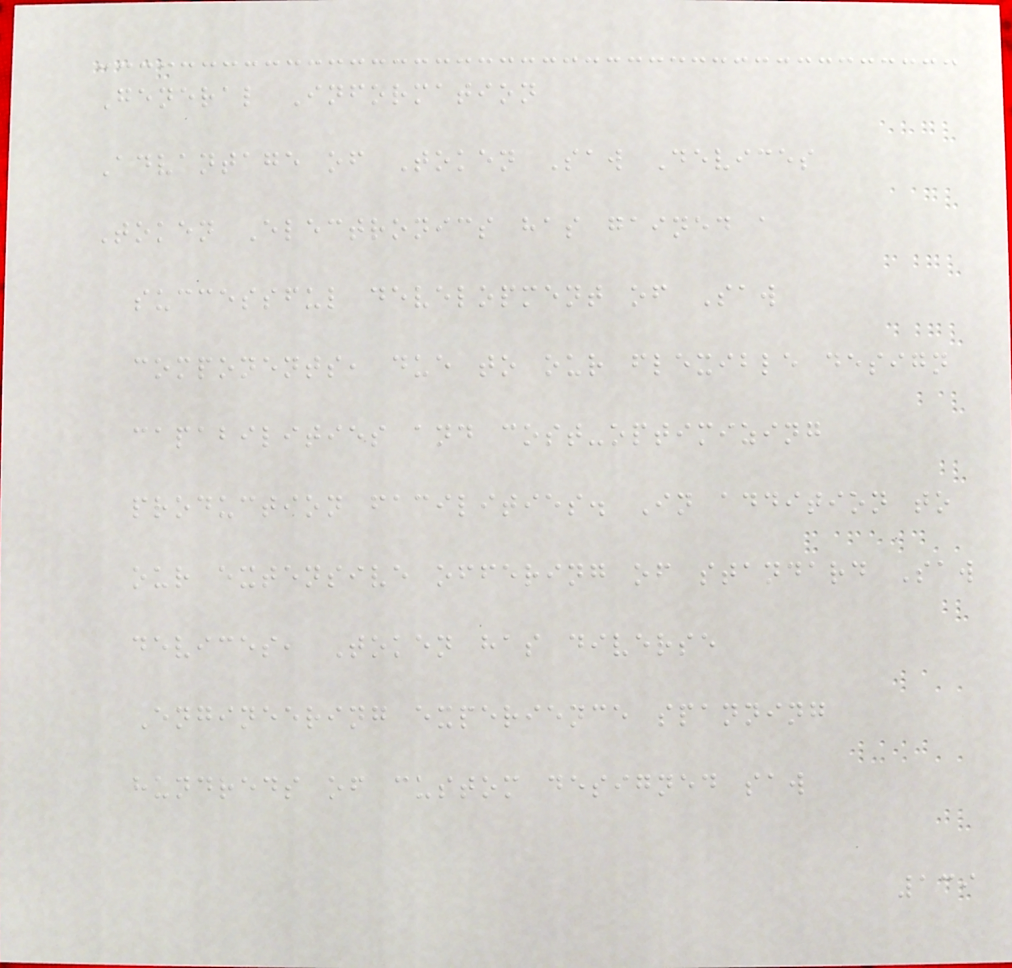General Information
Advantage of Token Saw Devices
Token Electronics has gained a
successful development of Saw
components, due to our flexible design
capabilities and cost-optimizing
production facilities. In addition to
our extensive offering of standard Saw
devices, Token has diverse
Engineering experience spanning
hundreds of custom designed saw
139
